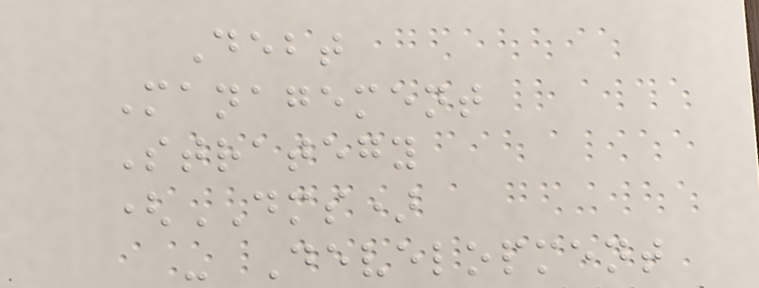Debt
Management
Strategy
(DMS)
- Development
